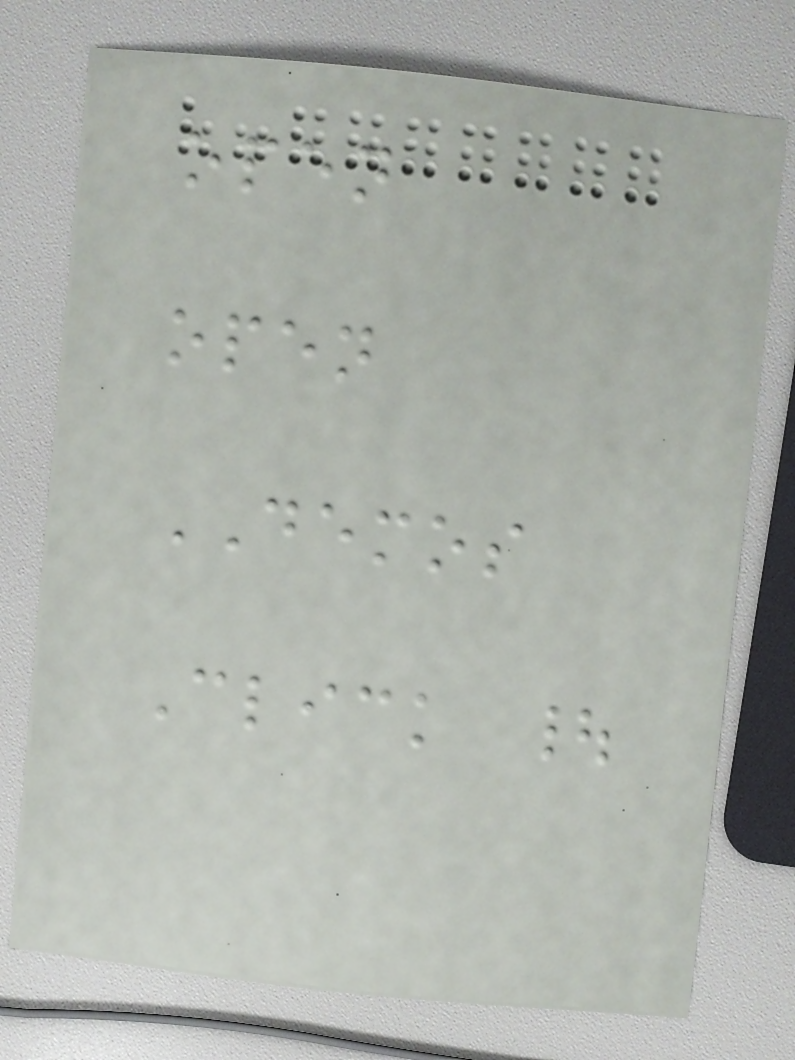open
open
DEMOS
Click |
